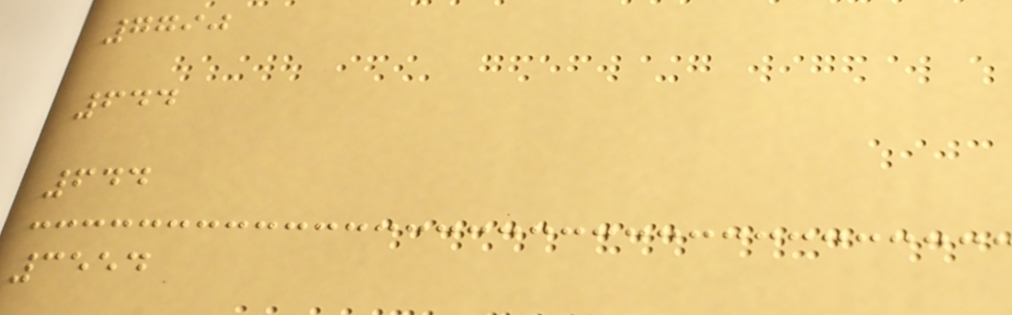7790
644
644
3554
